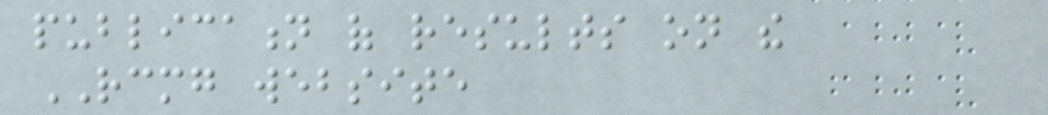publication of results on the
RCMG website
